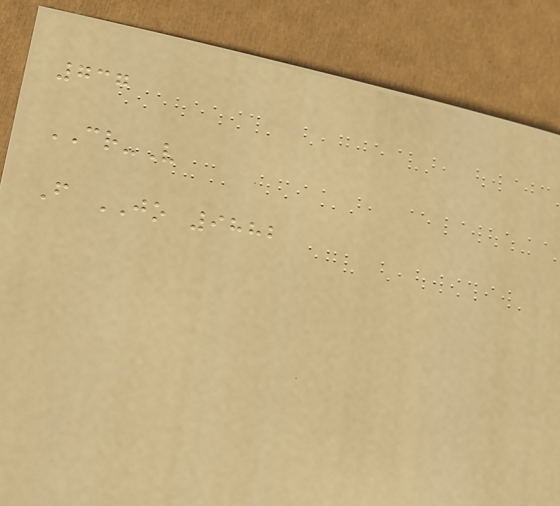737
CR-V
F JO 9882
